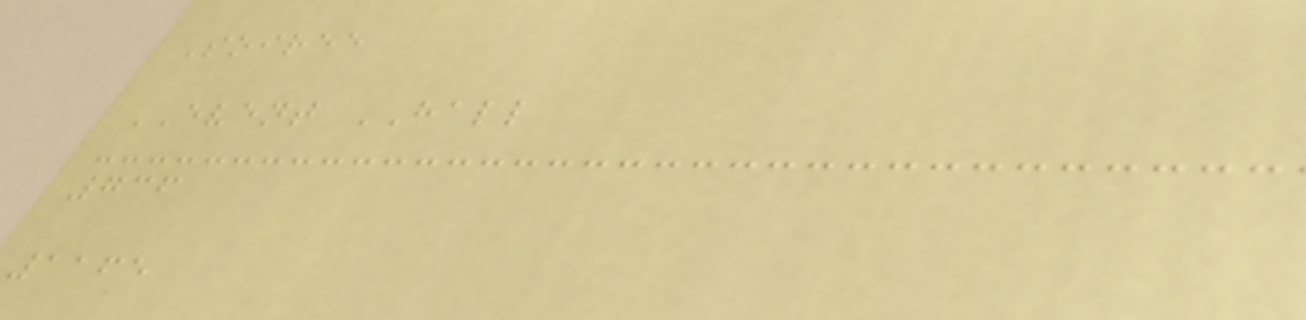Soiree
EVENT HALL
736
1165
